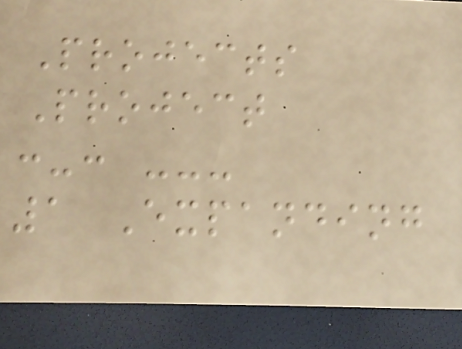Projects
Project
:-: ---
1 Expanding
